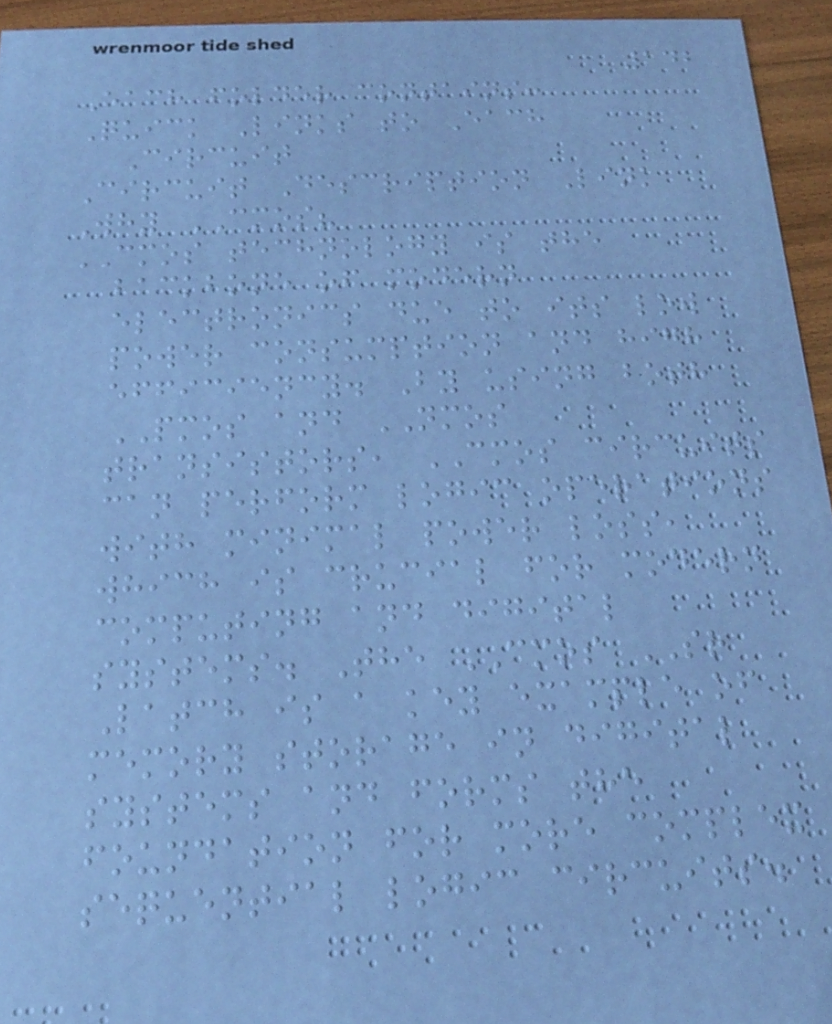142
Each folder contains:
Quick Links to Each
Circuit
Circuit Description Link
Why CMOS?
CMOS technology is the
backbone of modern
electronics due to its low
power consumption and high
efficiency. By using both
PMOS and NMOS
transistors, CMOS circuits
can perform logic operations
with minimal power loss,
which is crucial for modern
computing and digital
systems. The CMOS SR
Latch is a key example of
memory storage in digital
systems and forms the
foundation for more complex
sequential logic circuits.
